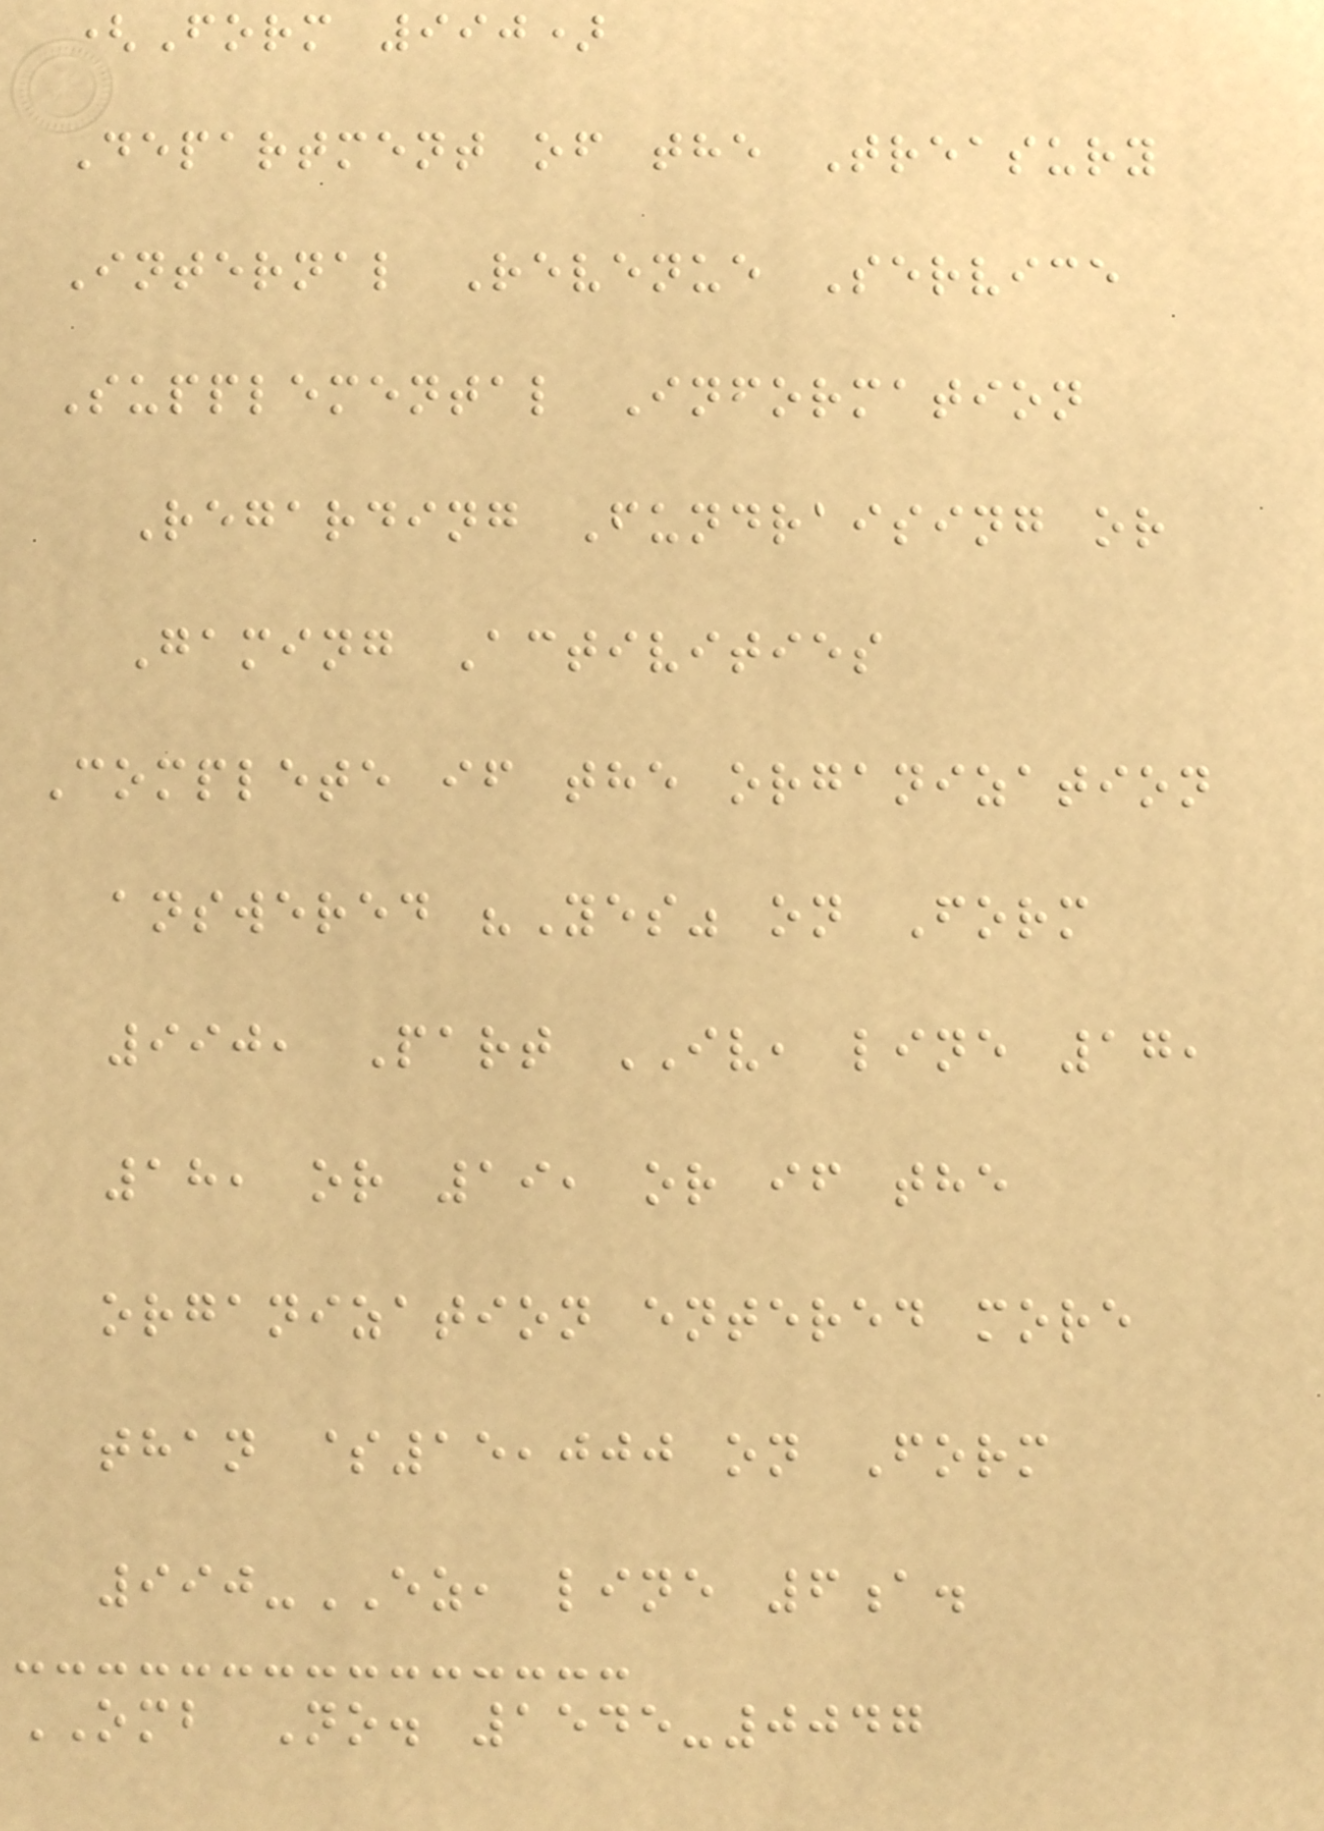(Form 990)
Department of the Treasury
Internal Revenue Service
Supplemental Information
Regarding Fundraising or
Gaming Activities
Complete if the organization
answered "Yes" on Form
990, Part IV, line 17,
18, or 19, or if the
organization entered more
than $15,000 on Form
990-EZ, line 6a.
OMB No. 1545-0047
